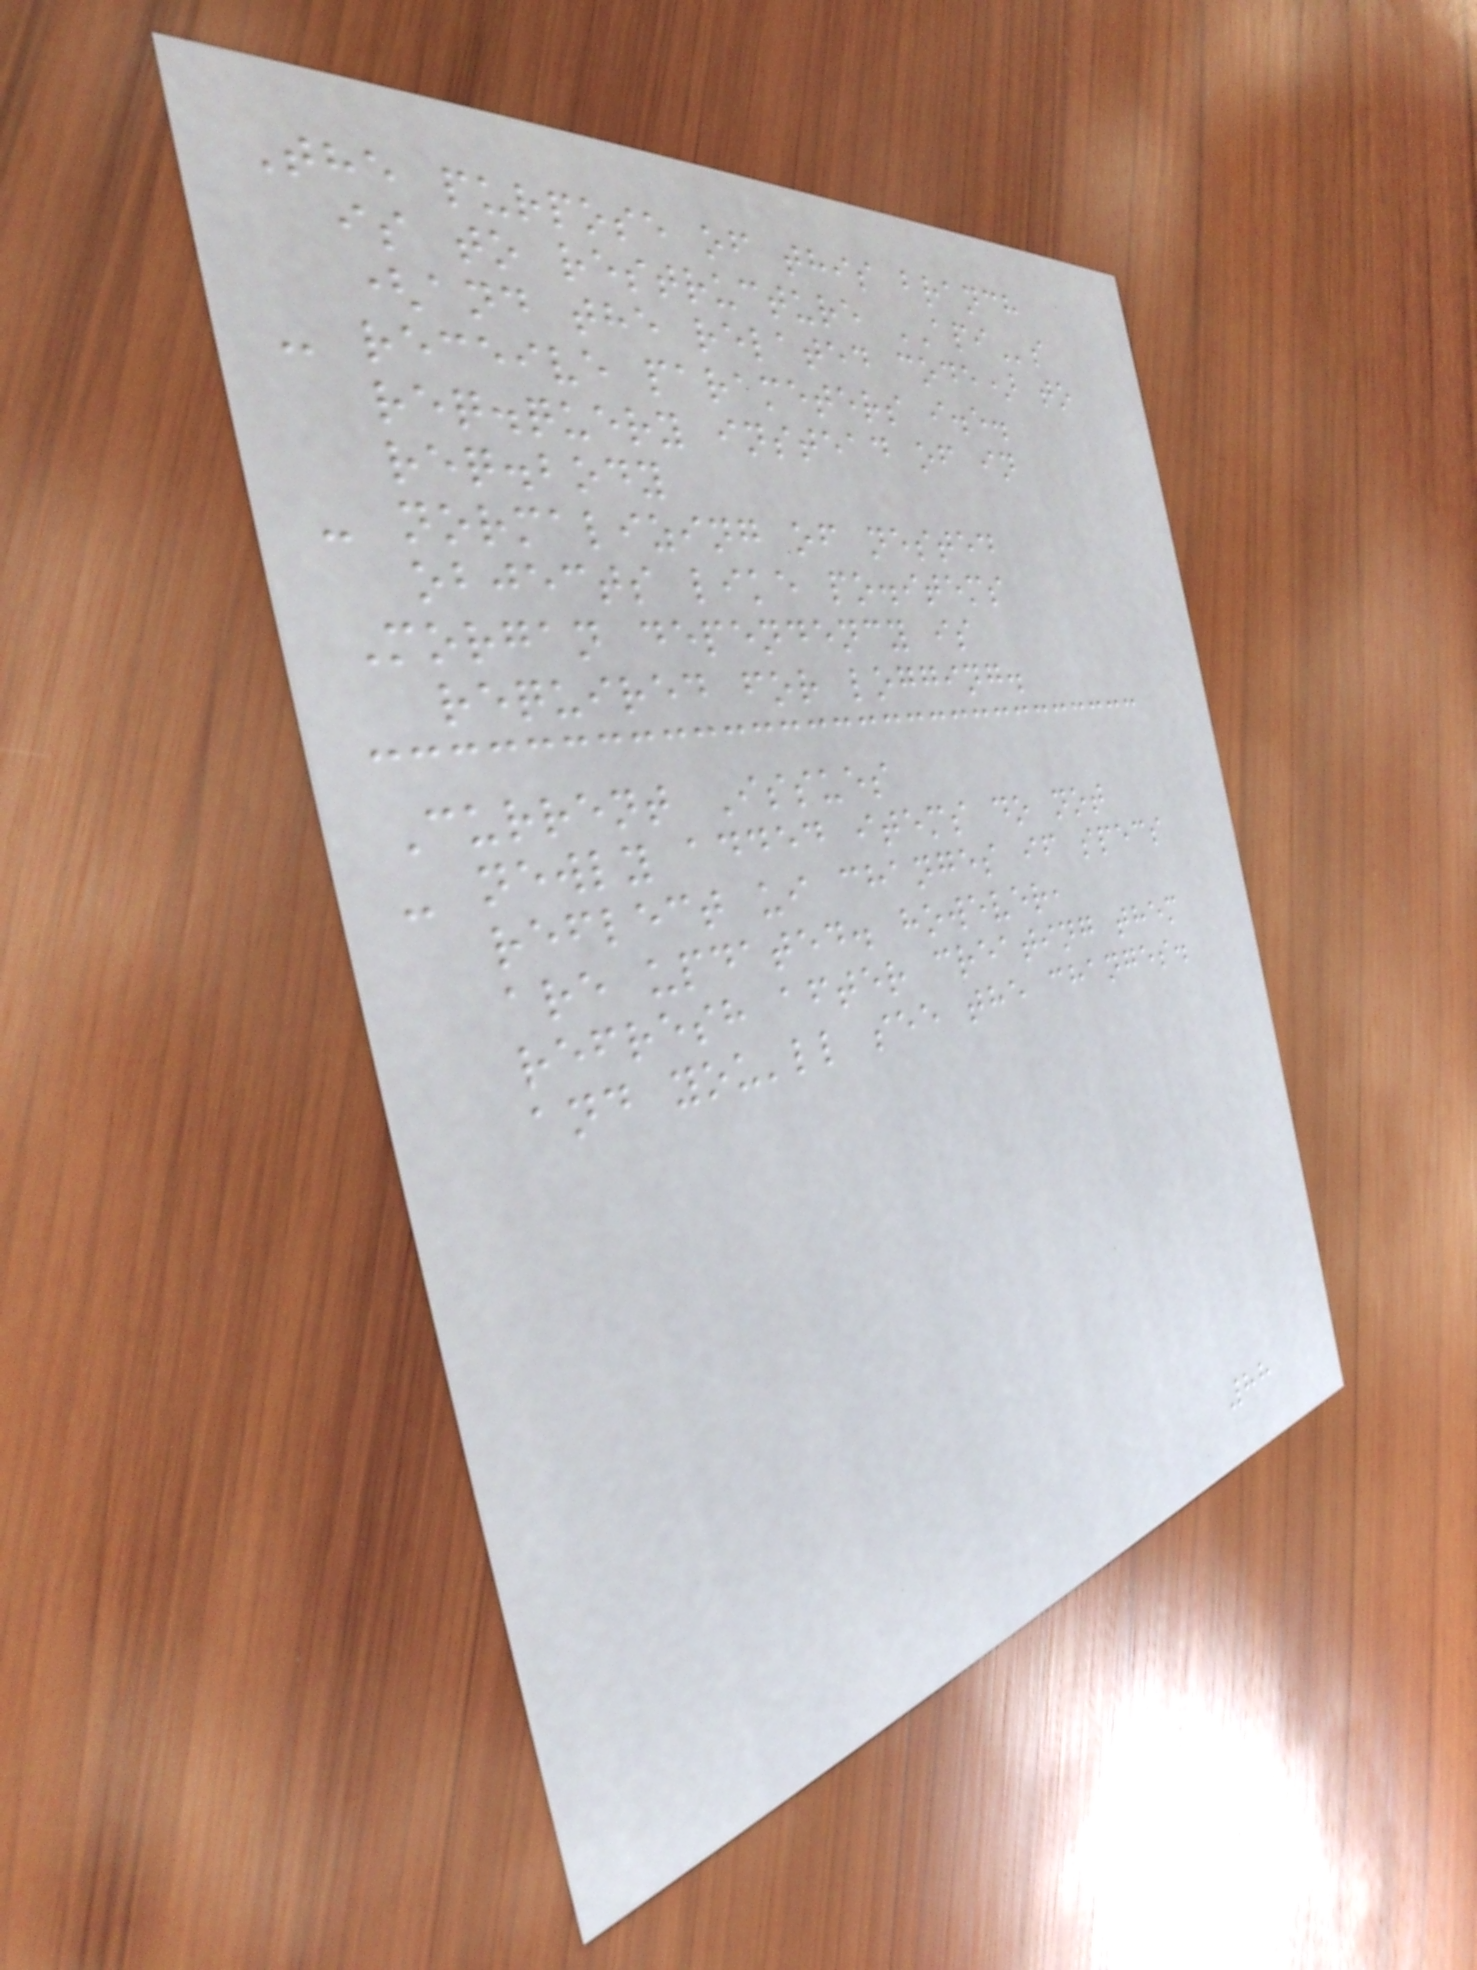The purpose of this branch
is to restructure APIs
(and the related code) to
- receive parameters i.e.
req.query instead of in
req.body
- normalizing of nested
objects like po.items
Morgan dependency is
required for logging.
Current Issues
- newly added items do not
reflect ui changes if specs
are updated. however,
refresh after creating them
and you'll see the changes.
88
